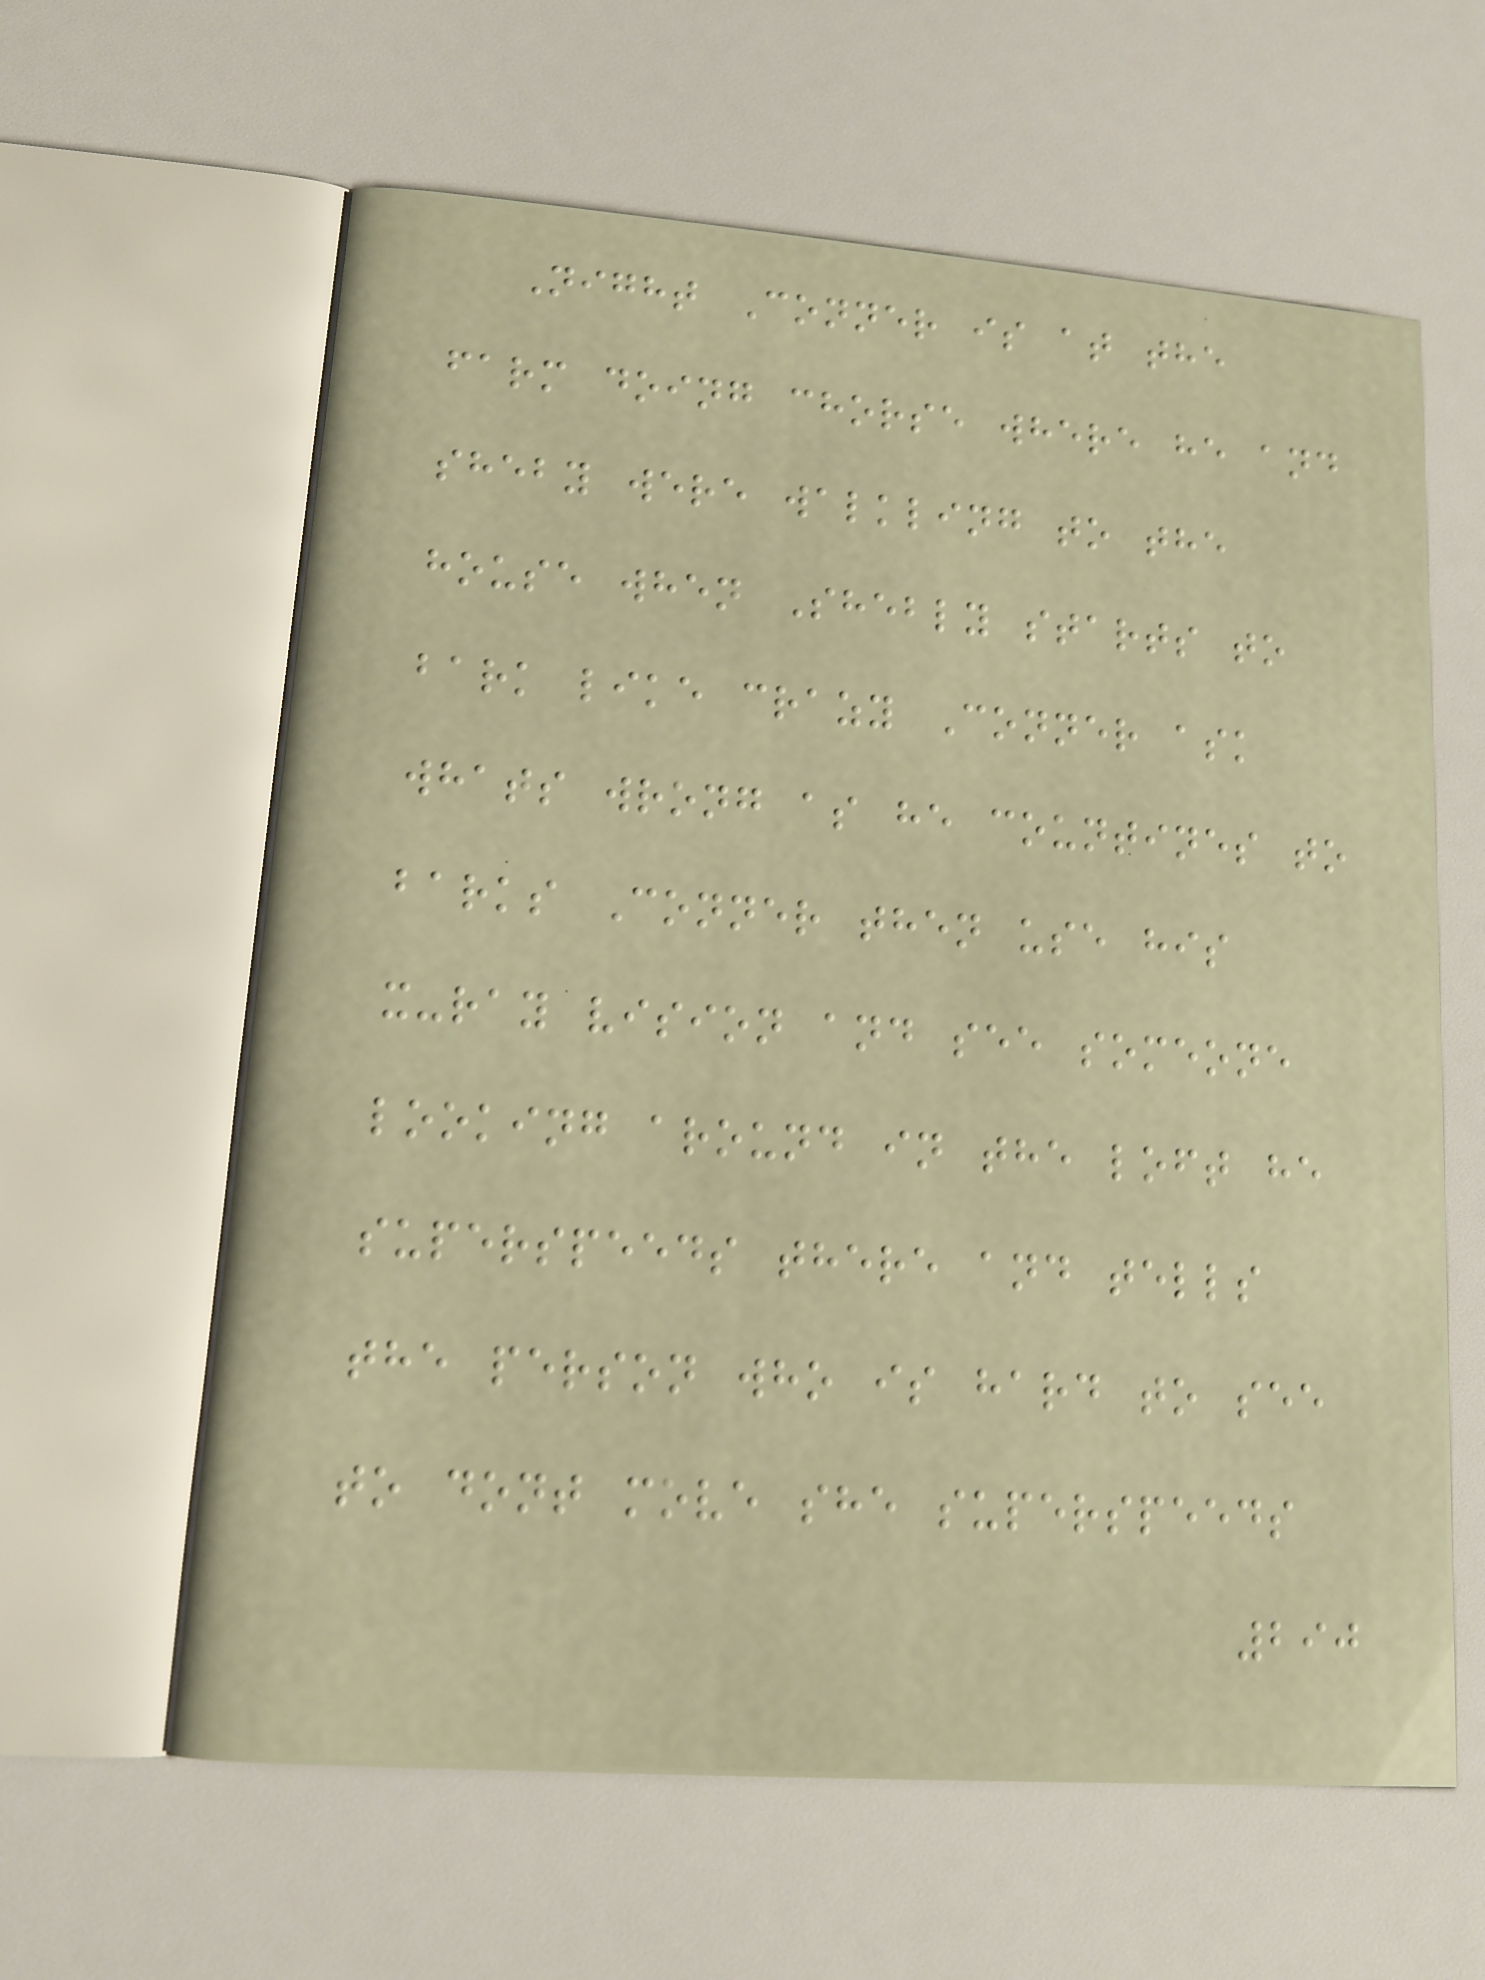Night Conner is at the
farm doing chorse where he and
sheby were walkling to the
house when Shebly starts to
bark like crazy Conner ask
whats wrong as he countines to
barks Conner then use his
x-ray vision and see someone
looking around in the loft he
superspeeds there and tells
the person who is hard to see
to dont move she superspeeds
290
